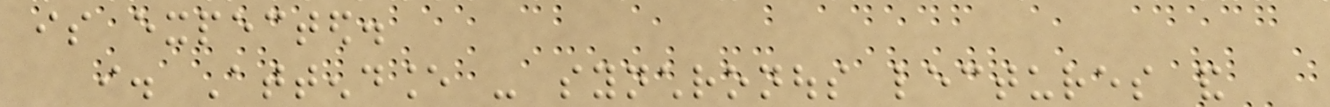is expected.
i. Attendance - synchronous lectures and
